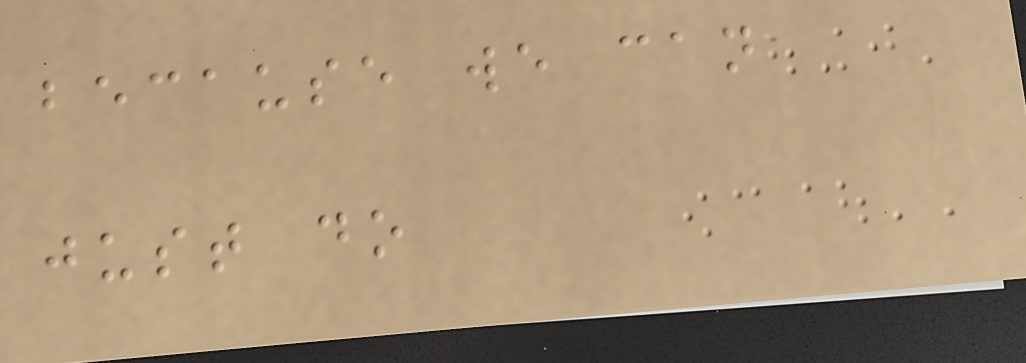because we can
just do
